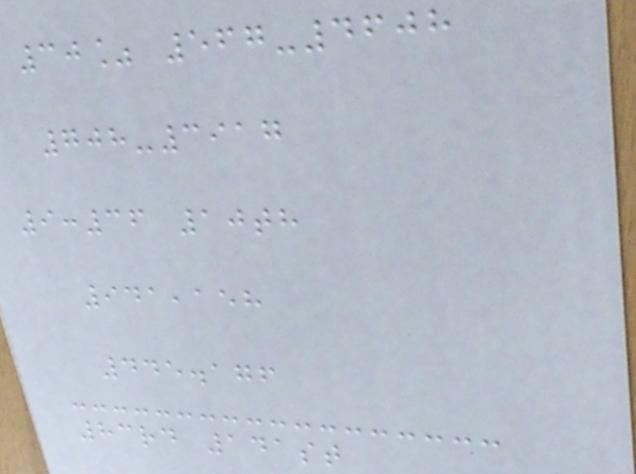30% 567-4608
708-3917
9:36 10th
941,158
445.176
83rd 141st
